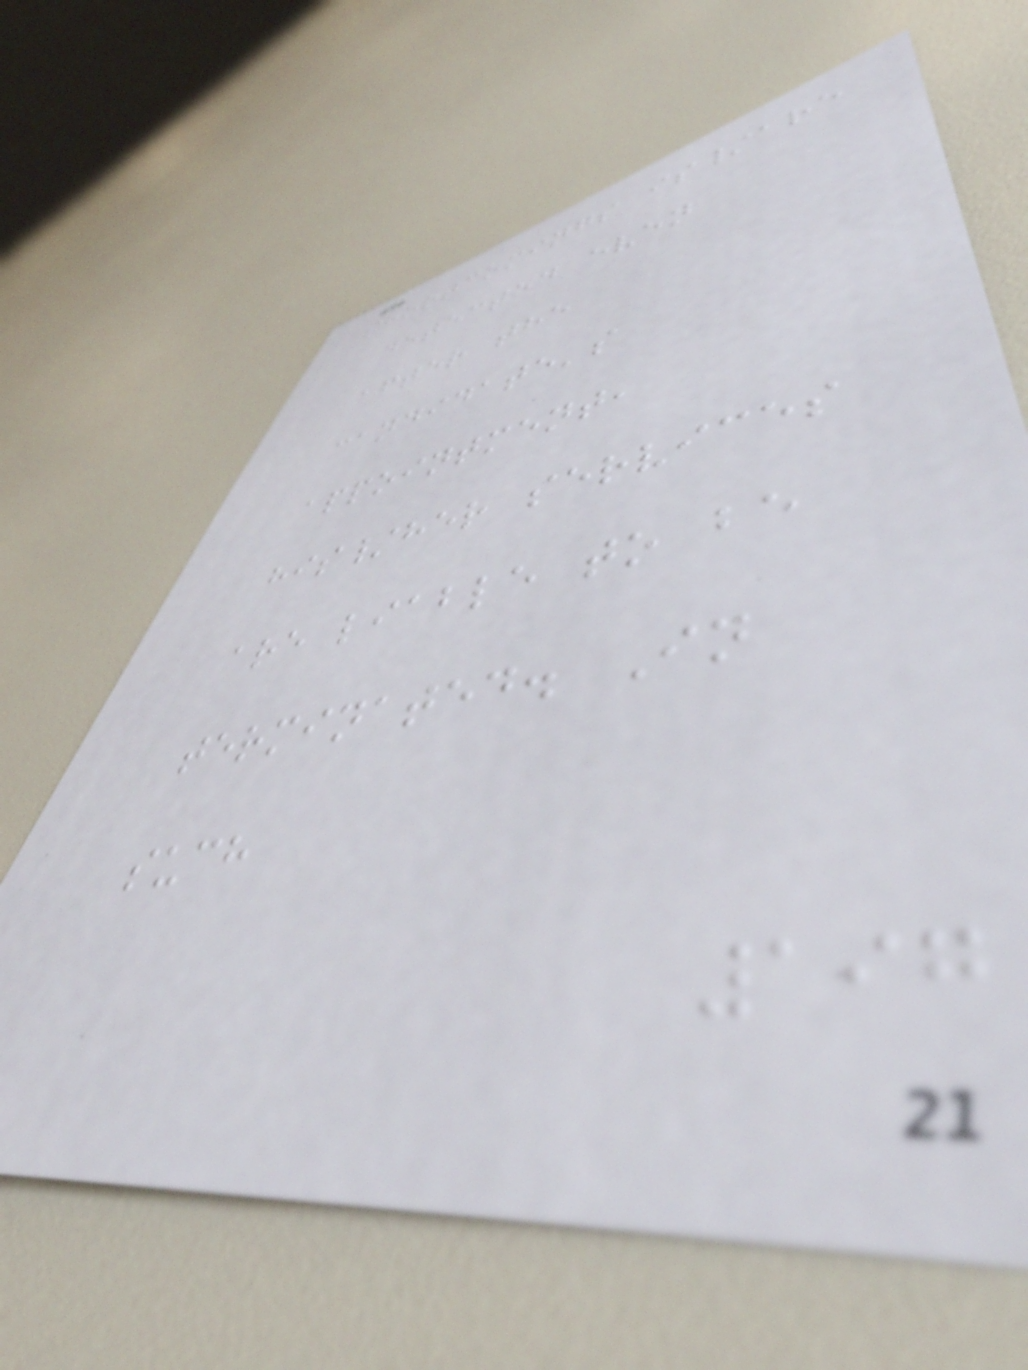shortcomings is/are
detected even
after the
candidate's
appointment,
his/her services
are liable to be
terminated. In
such
197
